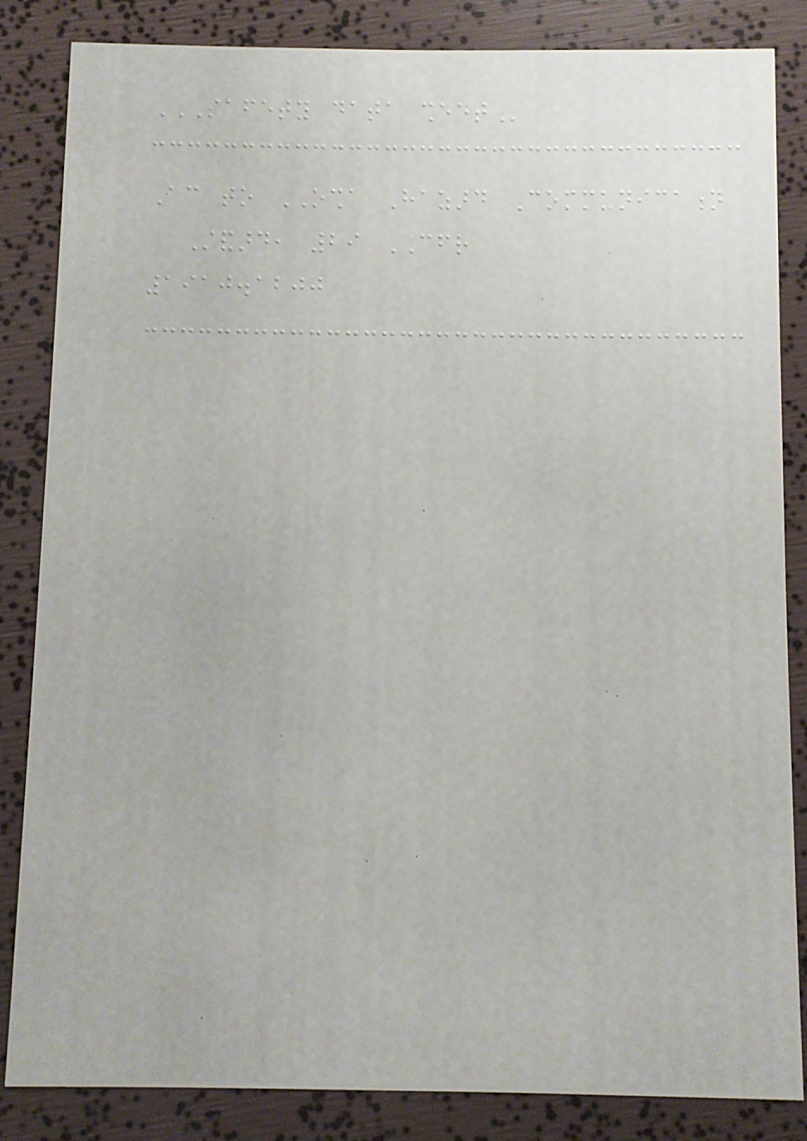SAFETY DATA SHEET
According to OSHA Hazard Communication
Standard, 29 CFR
1910.1200
